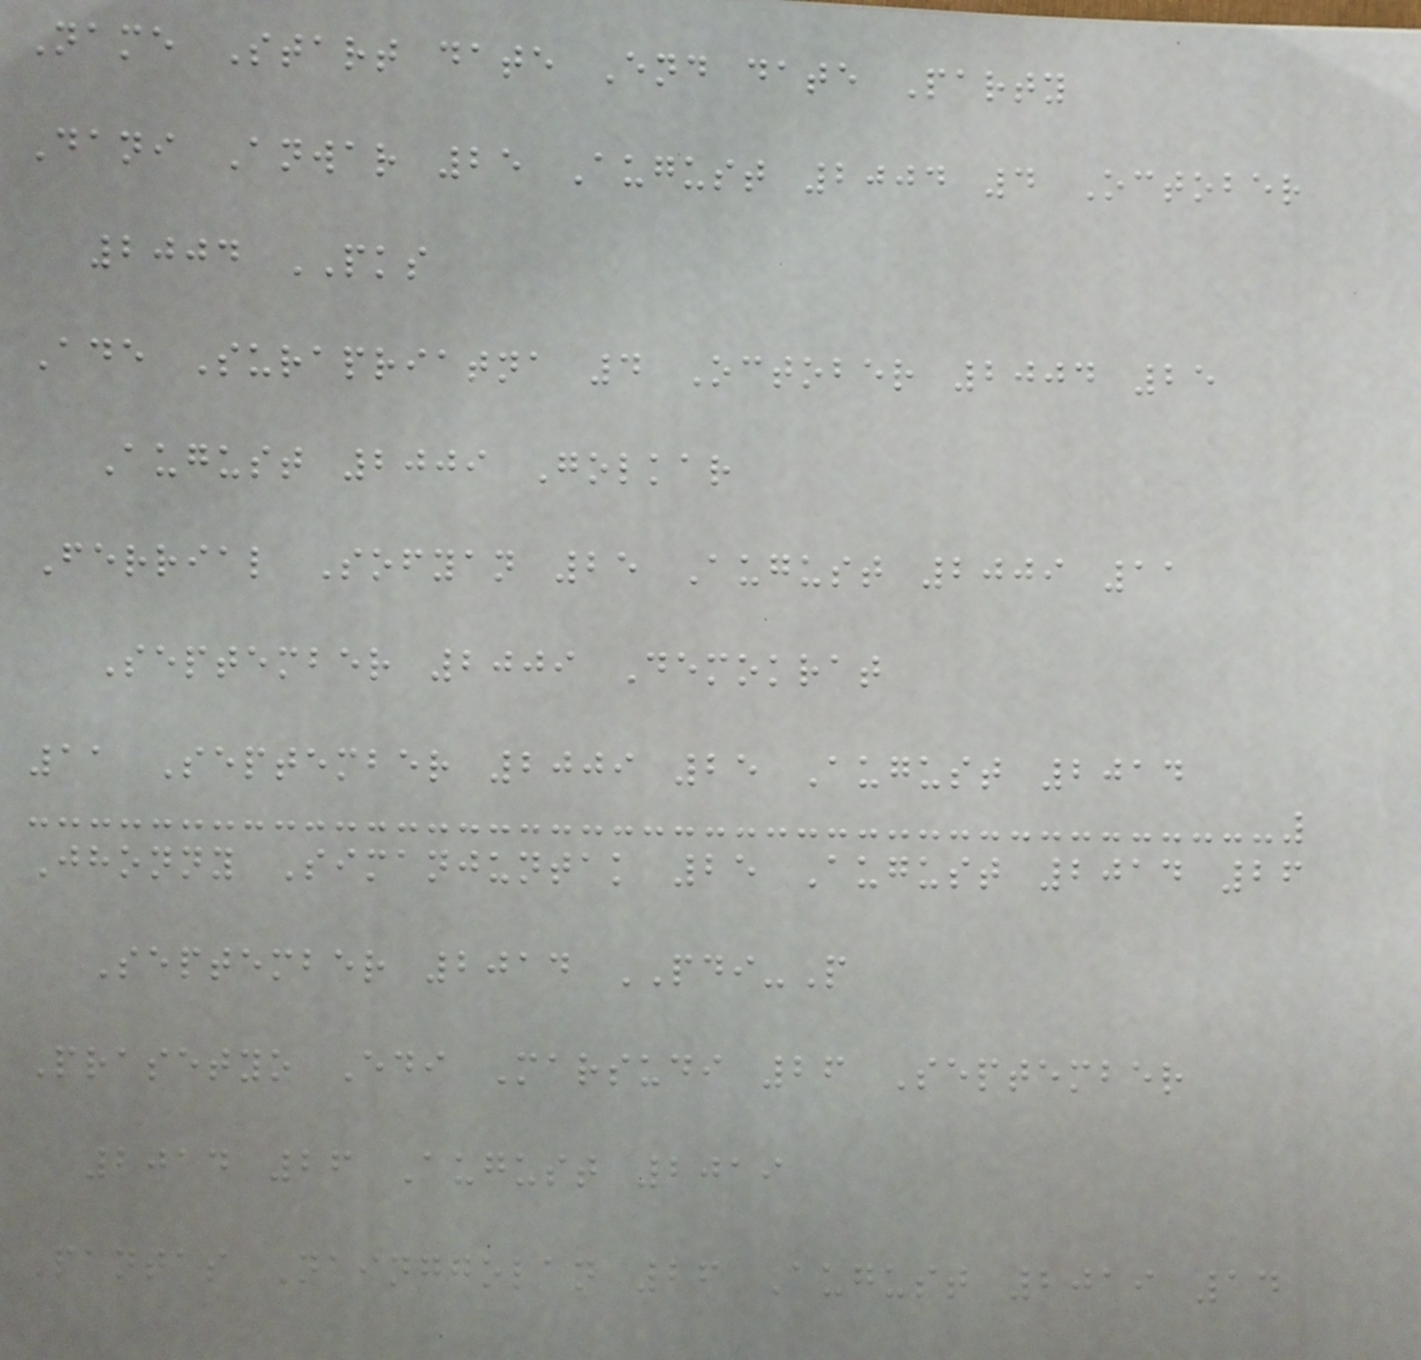Name Start date End date Party
Dani Anwar 25 August 2004 4 October
2004 PKS
Ade Surapriatna 4 October 2004 25
August 2009 Golkar
Ferrial Sofyan 25 August 2009 11
September 2009 Demokrat
11 September 2009 25 August 2014
Jhonny Simanjuntak 25 August 2014 26
September 2014 PDI-P
Prasetyo Edi Marsudi 26 September
2014 26 August 2019
Pantas Nainggolan 26 August 2019 14
